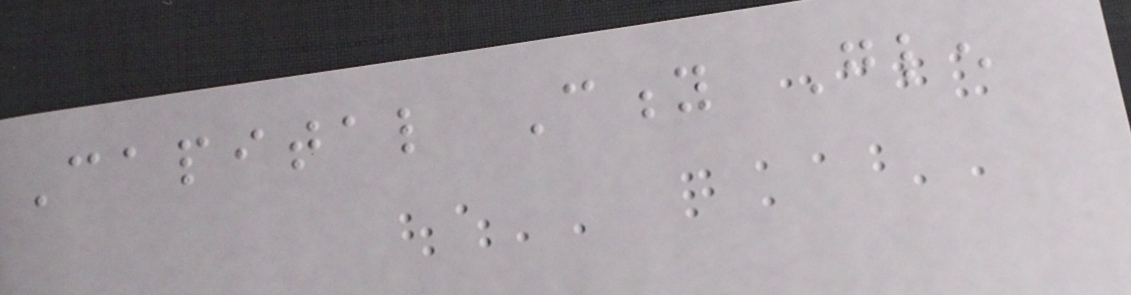Capital City Glen
